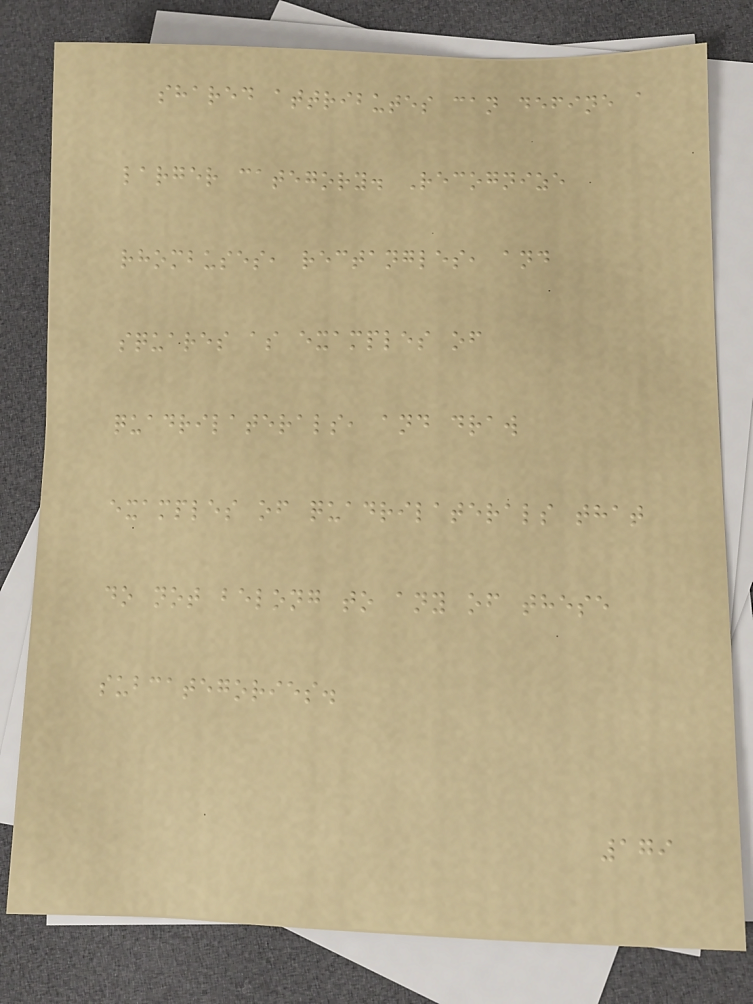shared attributes can define a
larger category. Recognize
rhombuses, rectangles, and
squares as examples of
quadrilaterals, and draw
examples of quadrilaterals that
do not belong to any of these
subcategories.
179
